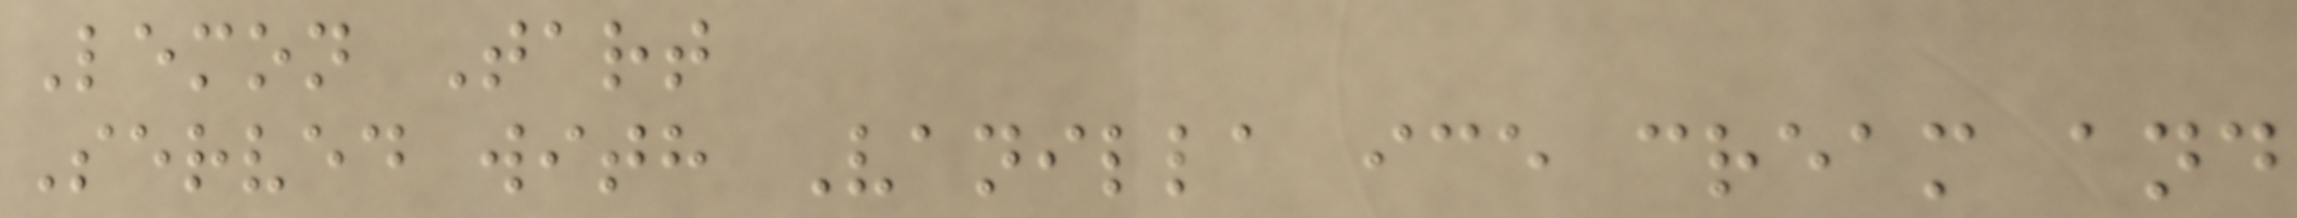Lemon Tart
Served with Vanilla ice cream and
